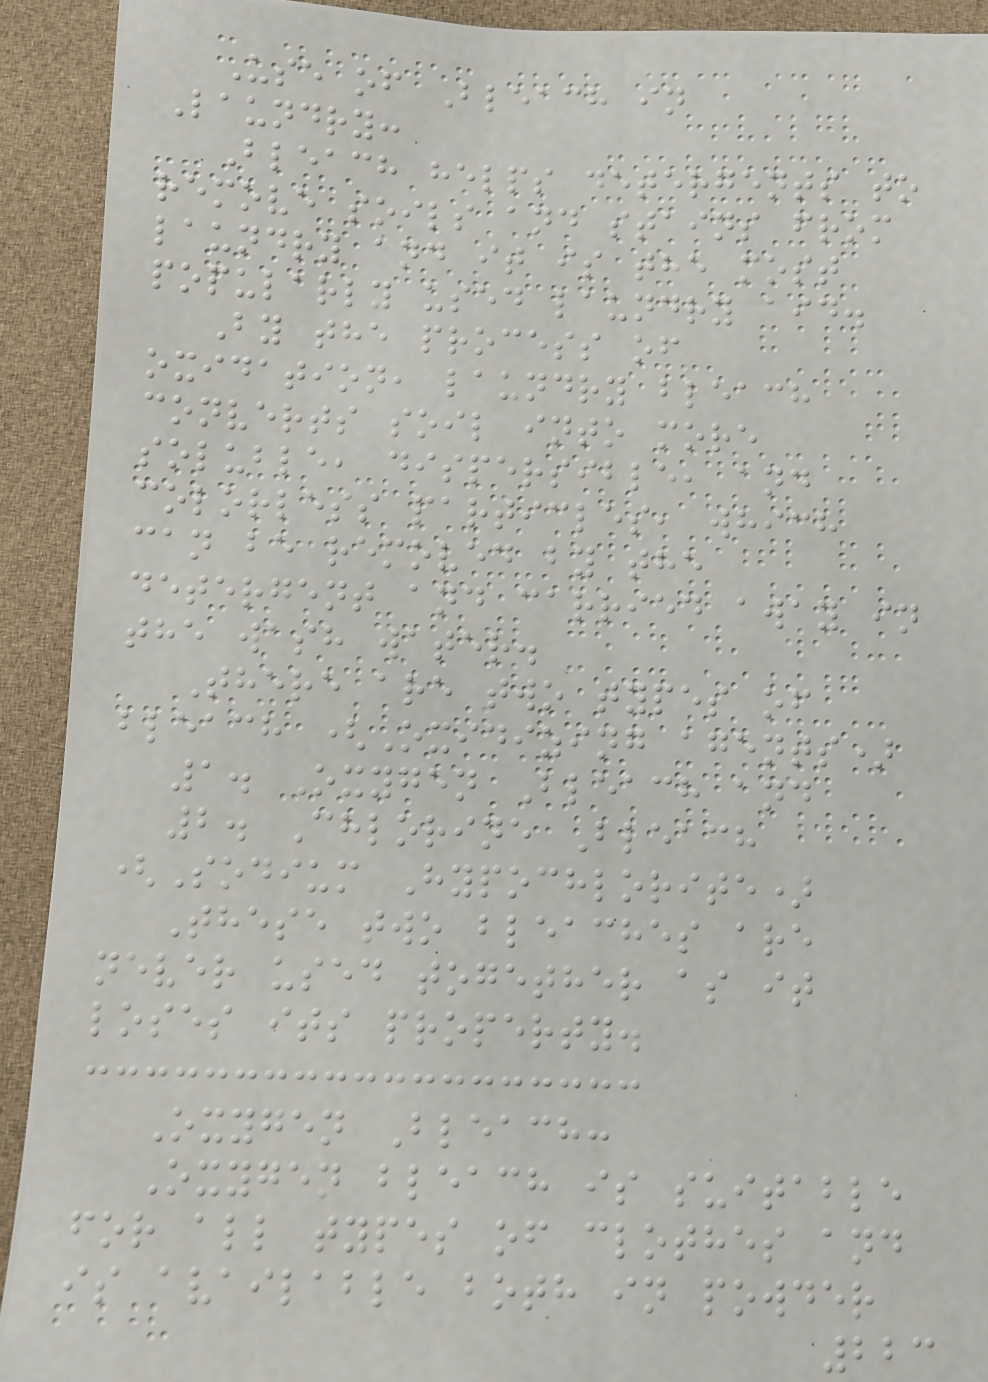Use of Bleach in
Laundry:
Bleach helps detergents to
remove soils and stains from
laundry and it is the most
popularly used laundry aid.
By the process of
oxidation, laundry bleach
converts soil into more
soluble, dispersible, and
colorless particles, which
can be removed by the
detergent and carried away in
the wash water.
There are two types of
bleach (Oxidizing agents)
1. Oxygen Bleach and
2. Chlorine Bleach
(Sodium Hypochlorite)
These two bleaches are
never used together as it
loses its property.
Oxygen Bleach:
Oxygen bleach is suitable
for all types of clothes and
is available both in powder
223
